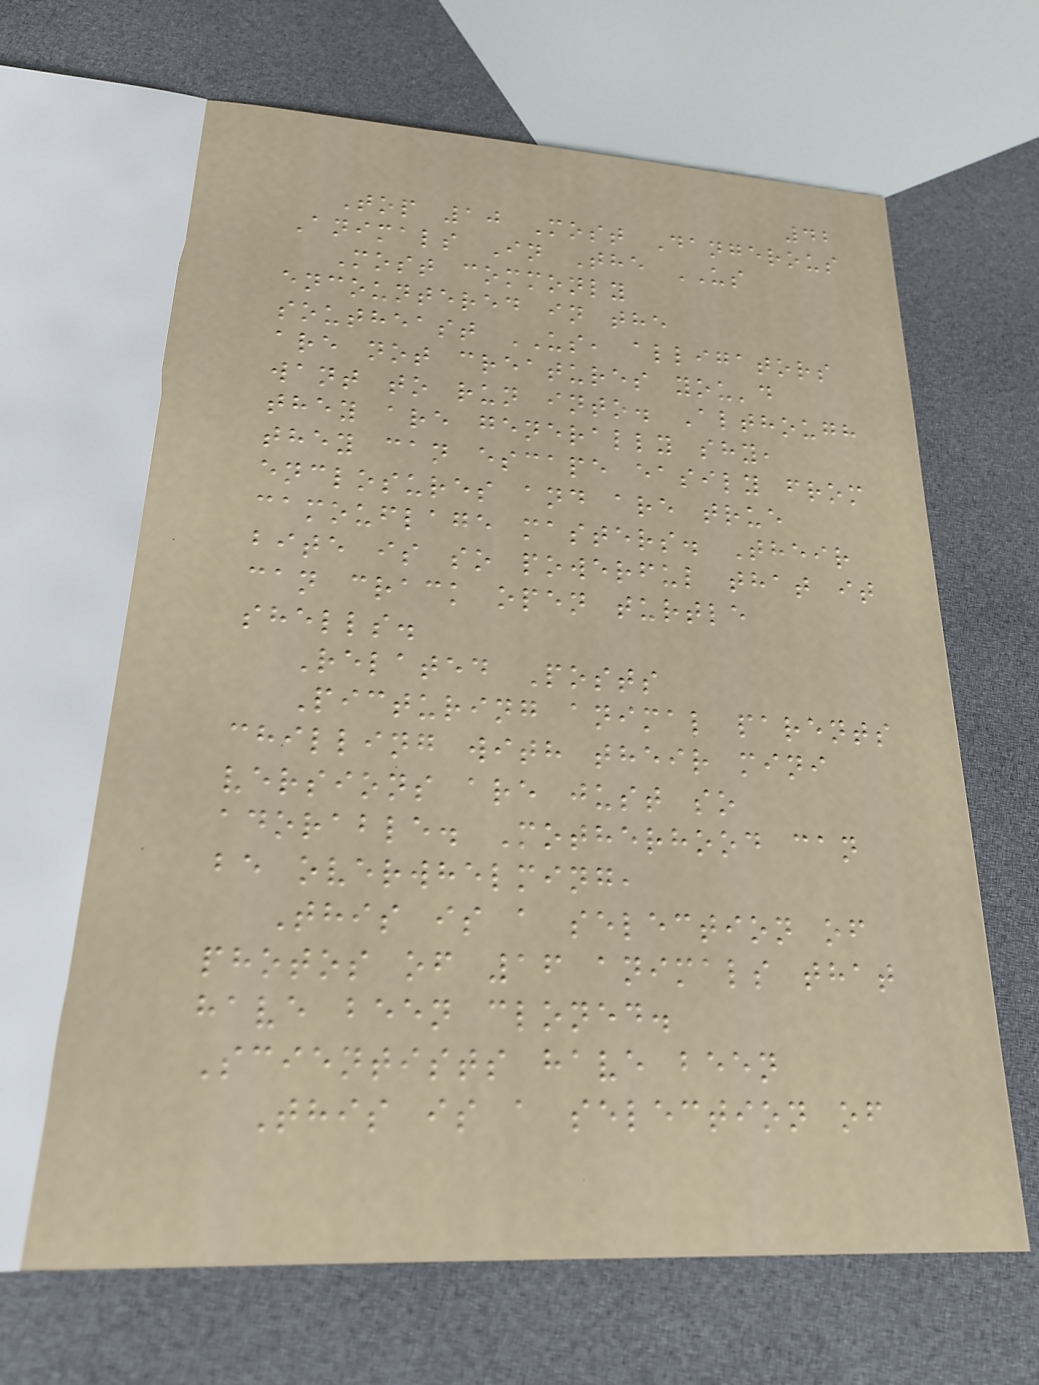42
Top 10 Most Dangerous
Animals In The US
Most commonly
encountered in the
southeast US, alligators
are not creatures you'd
want to run into. Although
they are generally shy,
they can escape easily from
enclosures and are true
camouflage masters. Their
bite is so powerful that it
can crack open turtle
shells.
Related Posts
Picturing animal parents
chilling with their mini
versions are just so
adorable. Motherhood can
be overwhelming,
This is a selection of
photos of 16 animals that
have been cloned.
Scientists have been
This is a selection of
